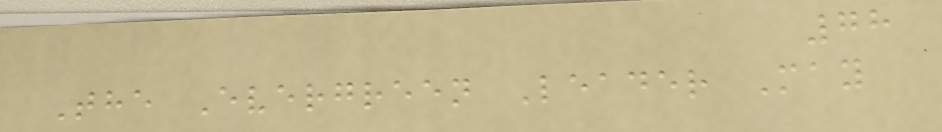78
The Evergreen Leader May
